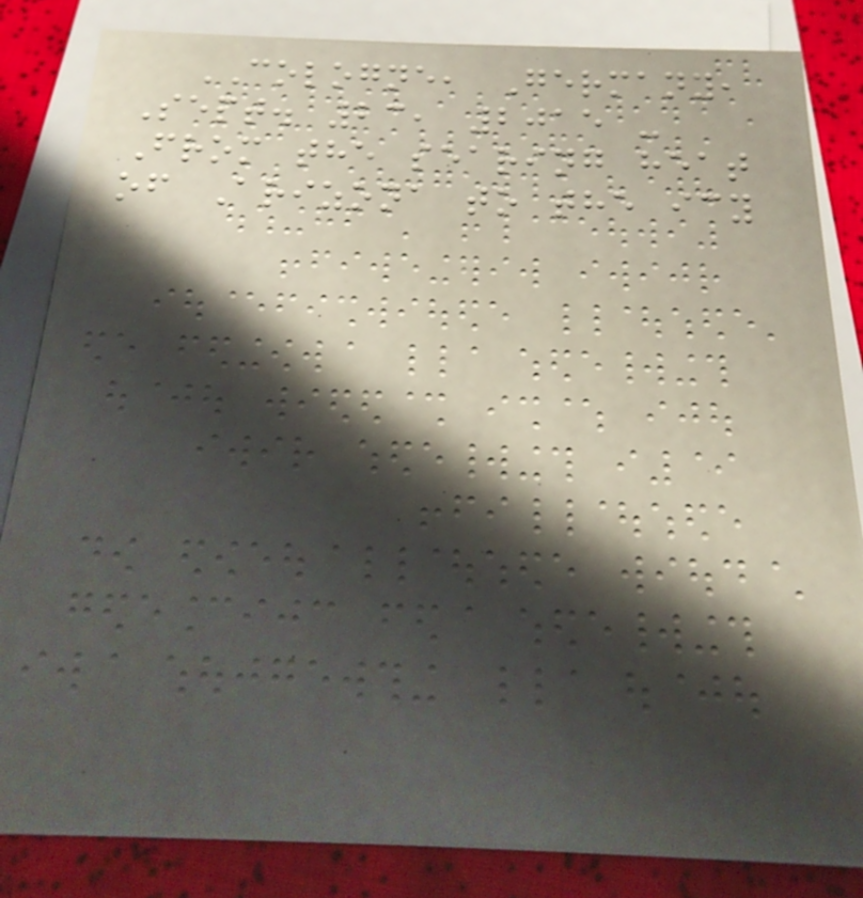COLOGNE, Germany,
Sept. 23, 2015 -
From the searing heat
of Arizona to the icy
